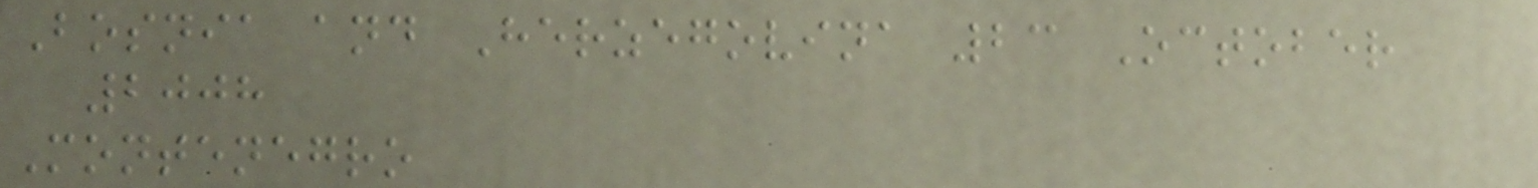Bosnia and Herzegovina 23 October
2008
Montenegro
